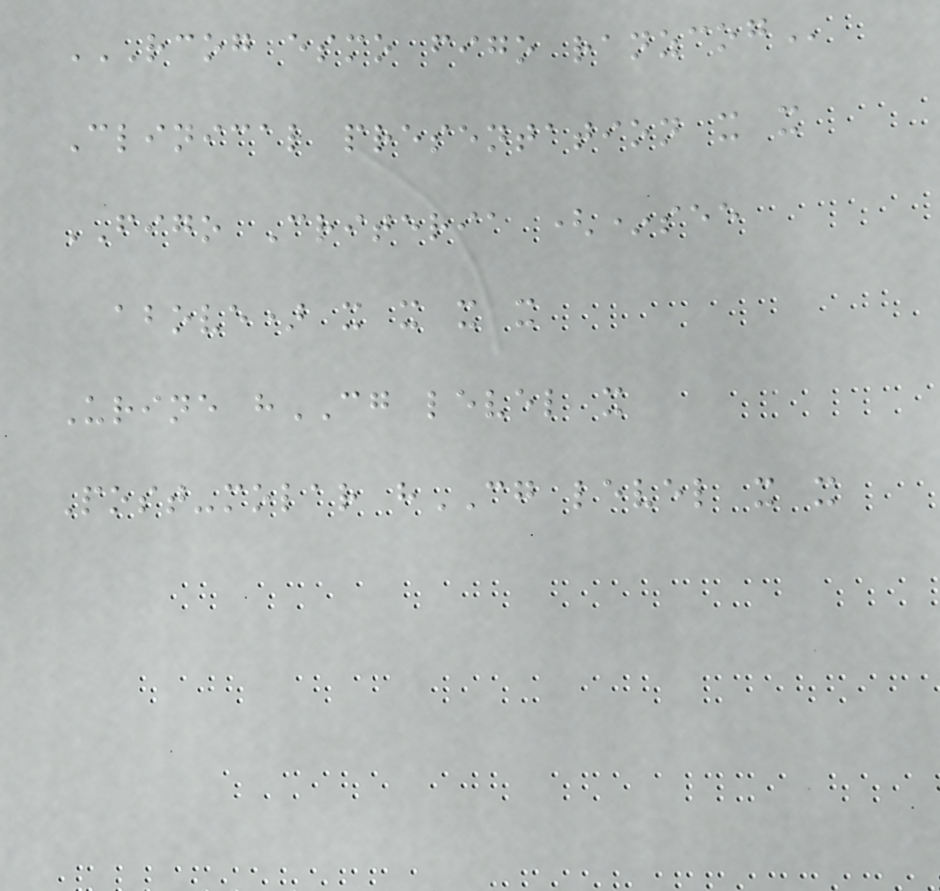RCOG ESMO FIGO RANZCOG
Clinical presentation x x
FIGO Criteria (*see
above) x x x x
Urine hCG level x
Post-molar hCG level x x
